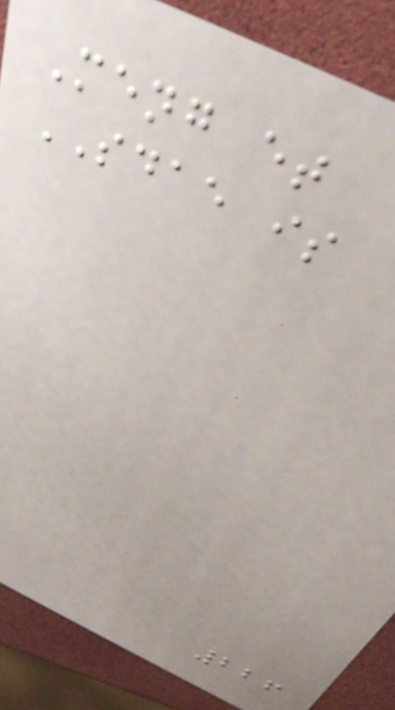Meng et
SDAE is
226
